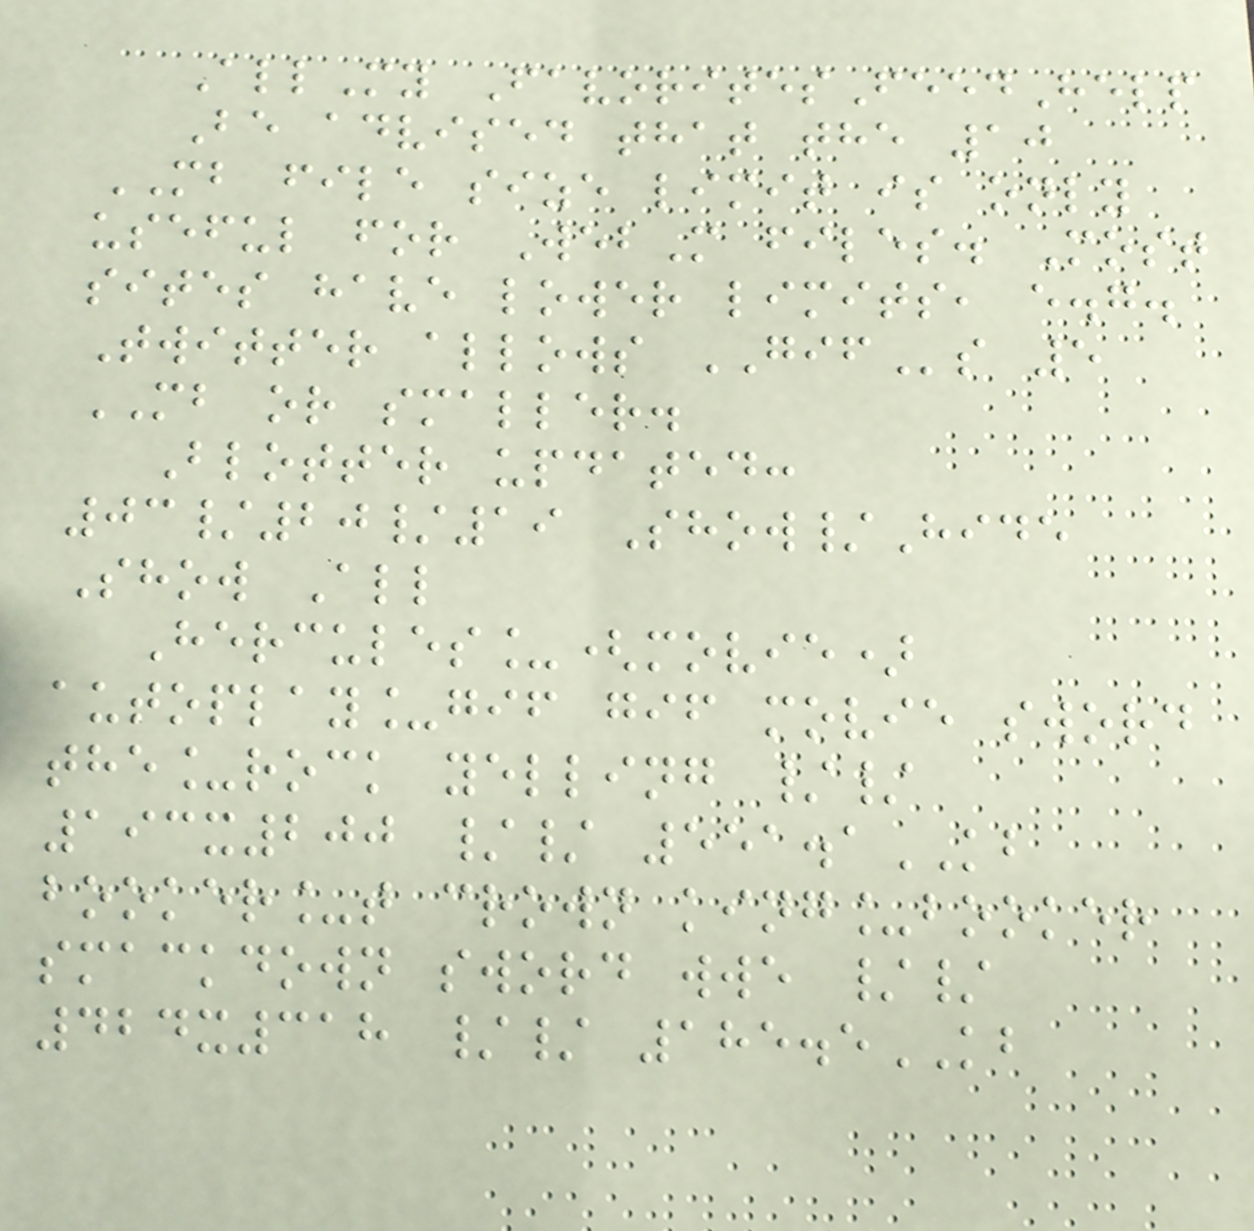AllMy FavoritesFeedHelp
Be advised that the 10
MB file size limit is only
useful for WebM files. Most
sites have lower limits, e.g.
Twitter allows GIFs 5
MB or smaller.
Blotter updated:
03/20/19 Show/Hide
Show All
Hercules_(movie)
autoplay_gif gif movie sword
the_rock yelling //
193x200 // 551.1KB
booker_t crown king_booker
smackdown sword wwe //
424x318 // 185.5KB
